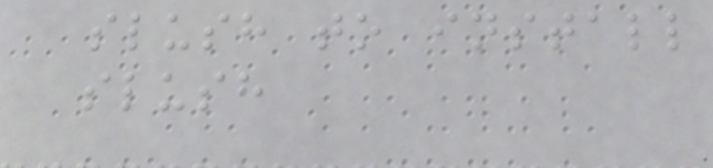slush to install
slush
